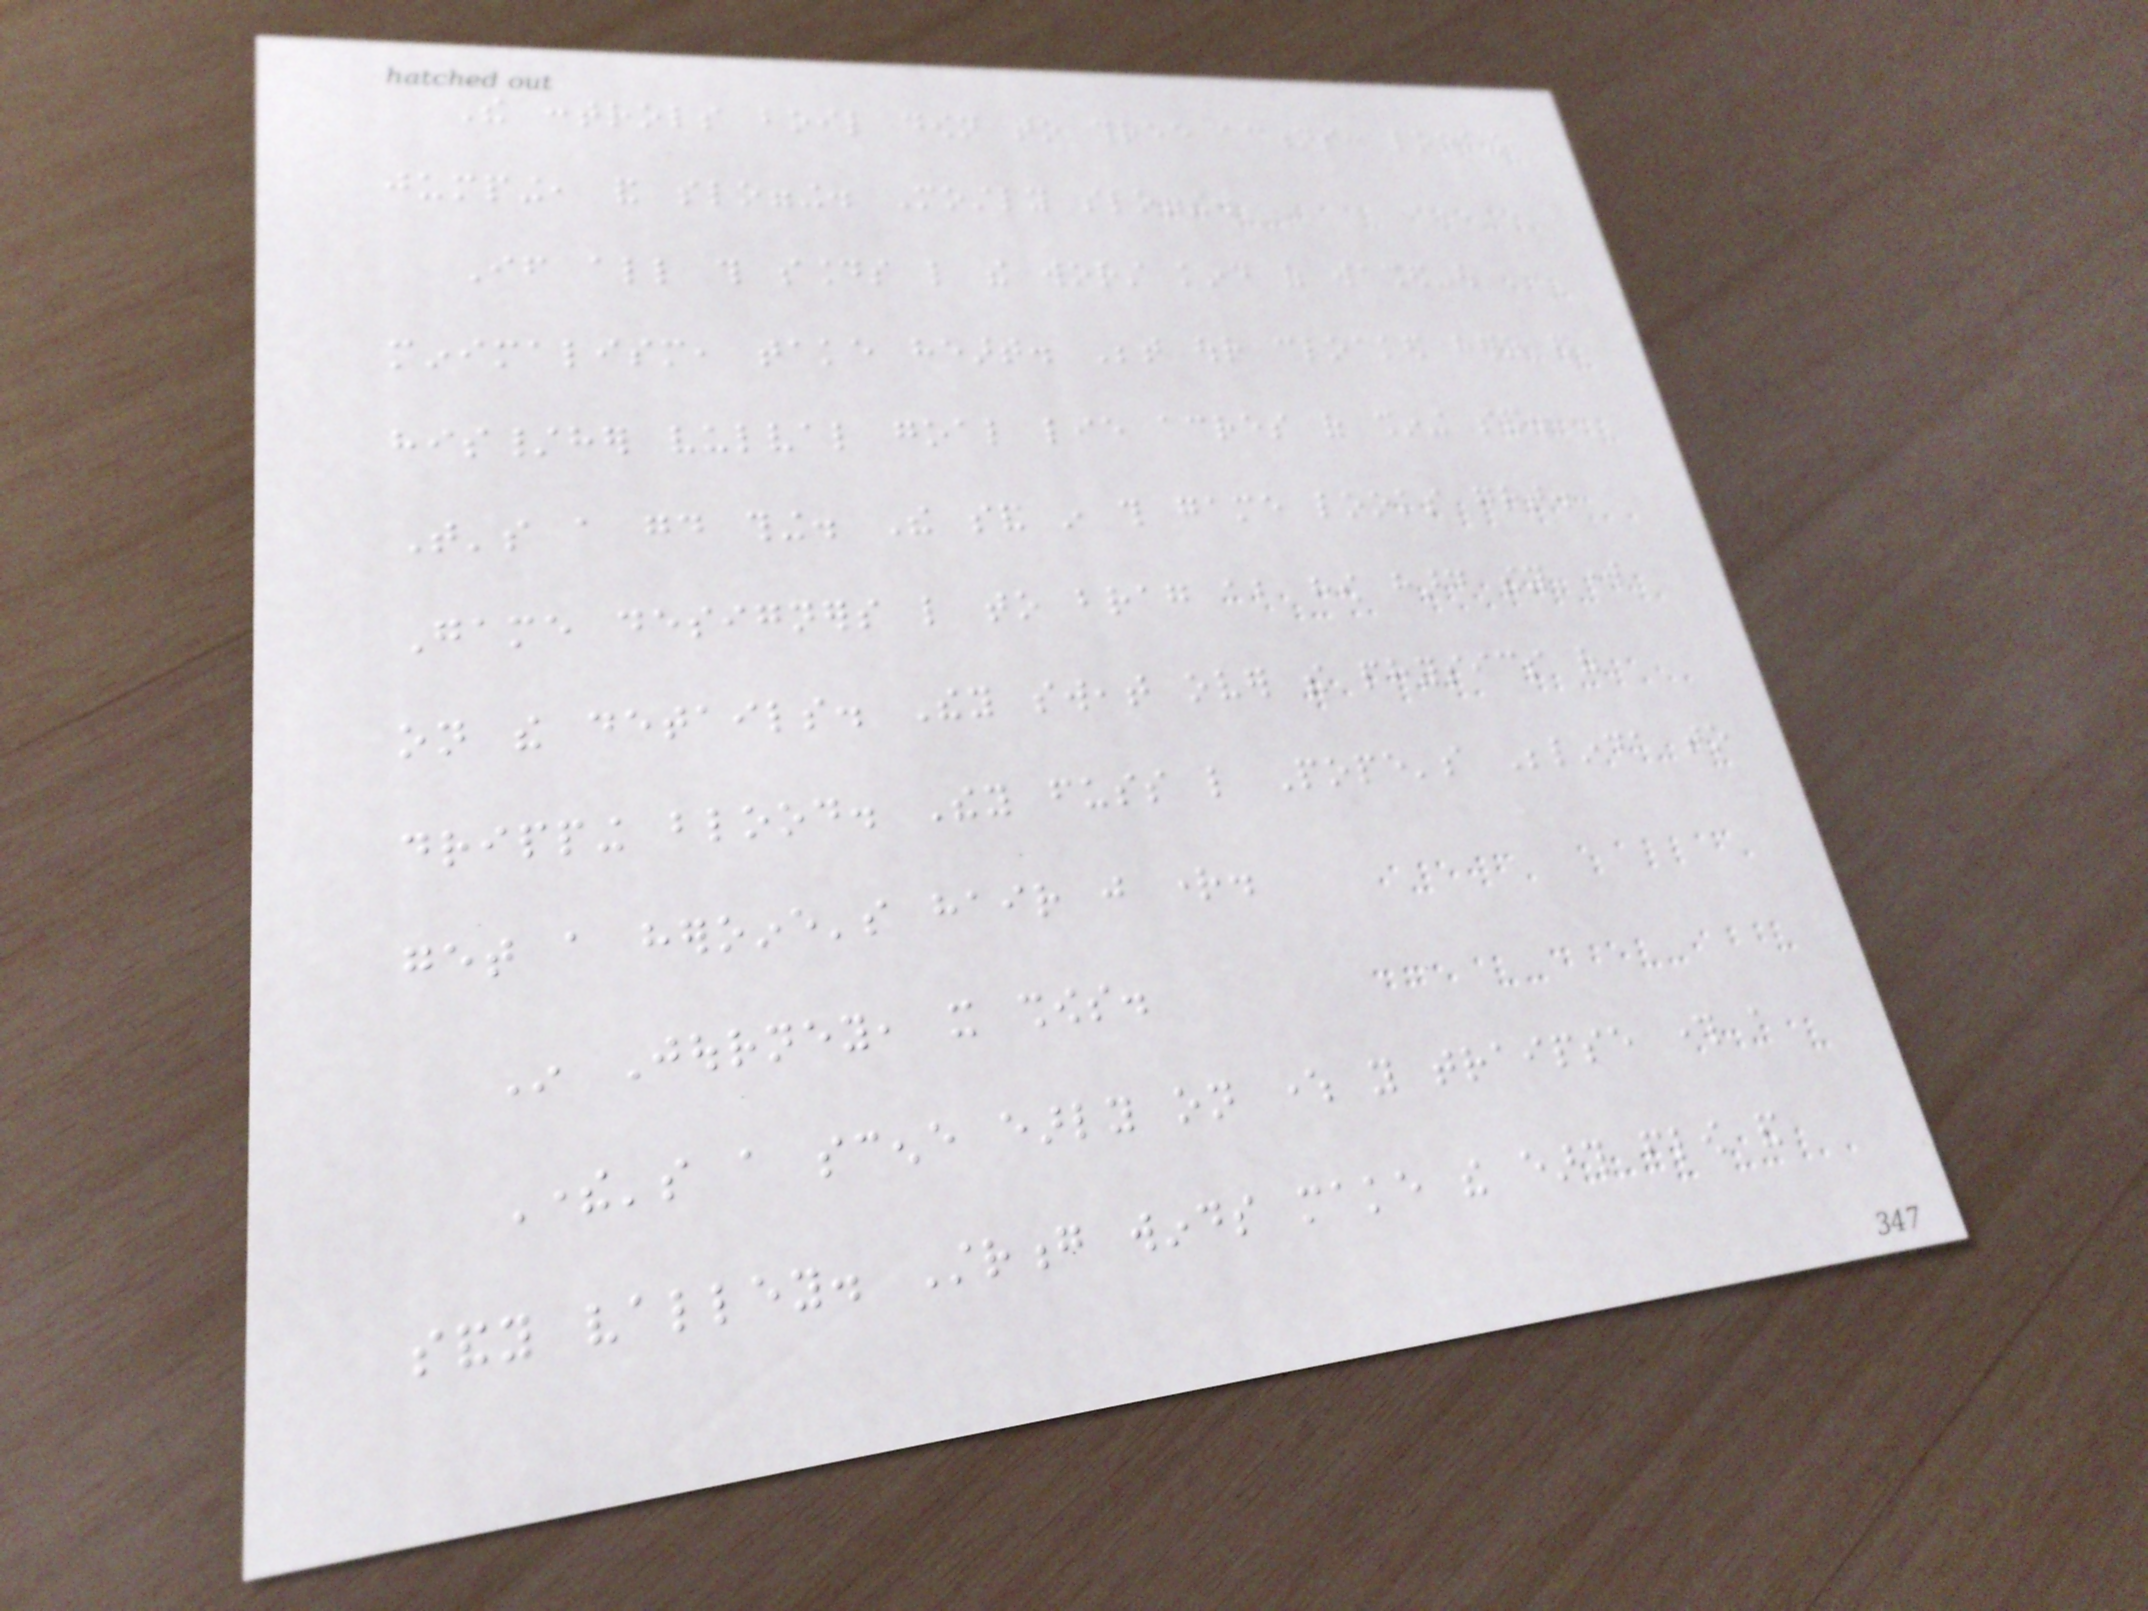The controls boil down to three actions: looking,
jumping, and slogging. Mostly slogging.
If all this sounds like the worst kind of washed-out
minimalism, take heart. Between our cloaked hero and
his/her vulval goal lie acres of shining sand.
That's a good thing. The sand in this game looks great.
Game designers like to brag about how hard they work
on the details. They sweat over the physics of
dripping blood. They fuss like Pope's Belinda to
get a heroine's hair just right.
In Journey, it shows.
There's a scene early on where you traipse through a
sandy valley. Strong winds make the earth flow and
